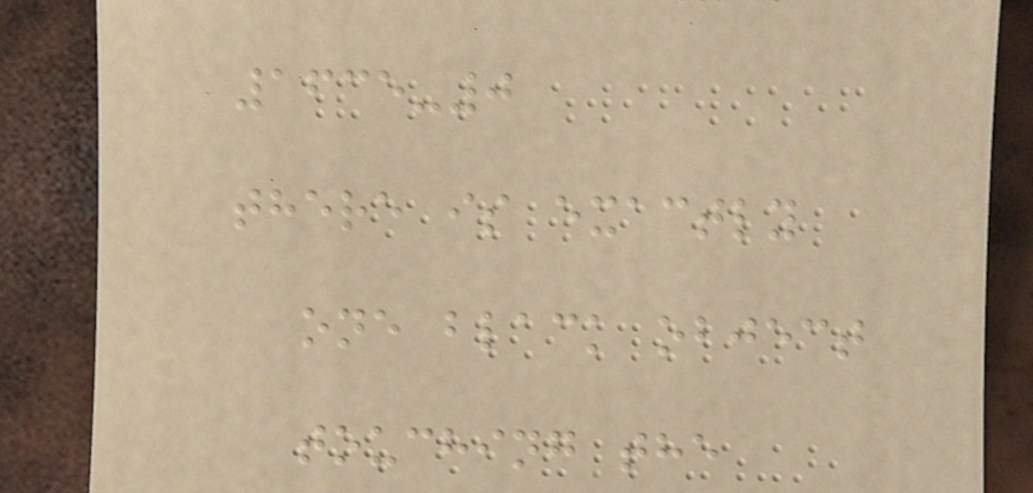1635-0
there is exactly
one black object
touching the
